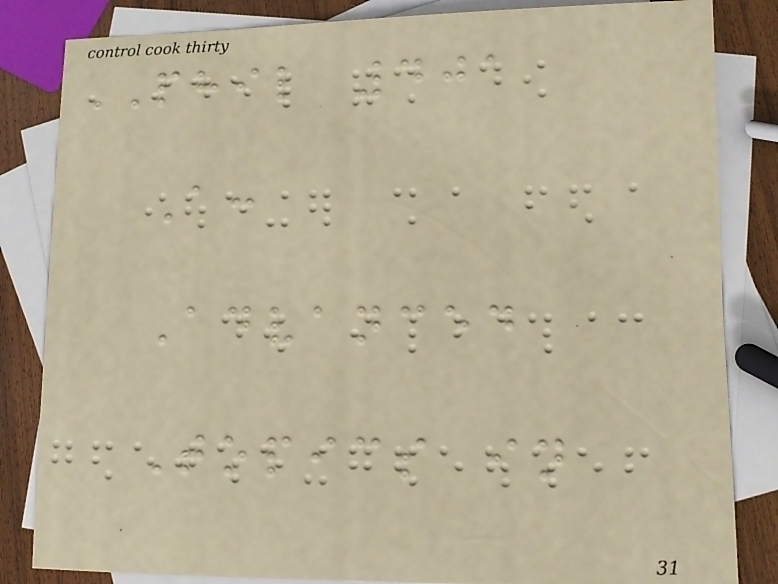PHIL 401
A:
Advanced
Topics in
